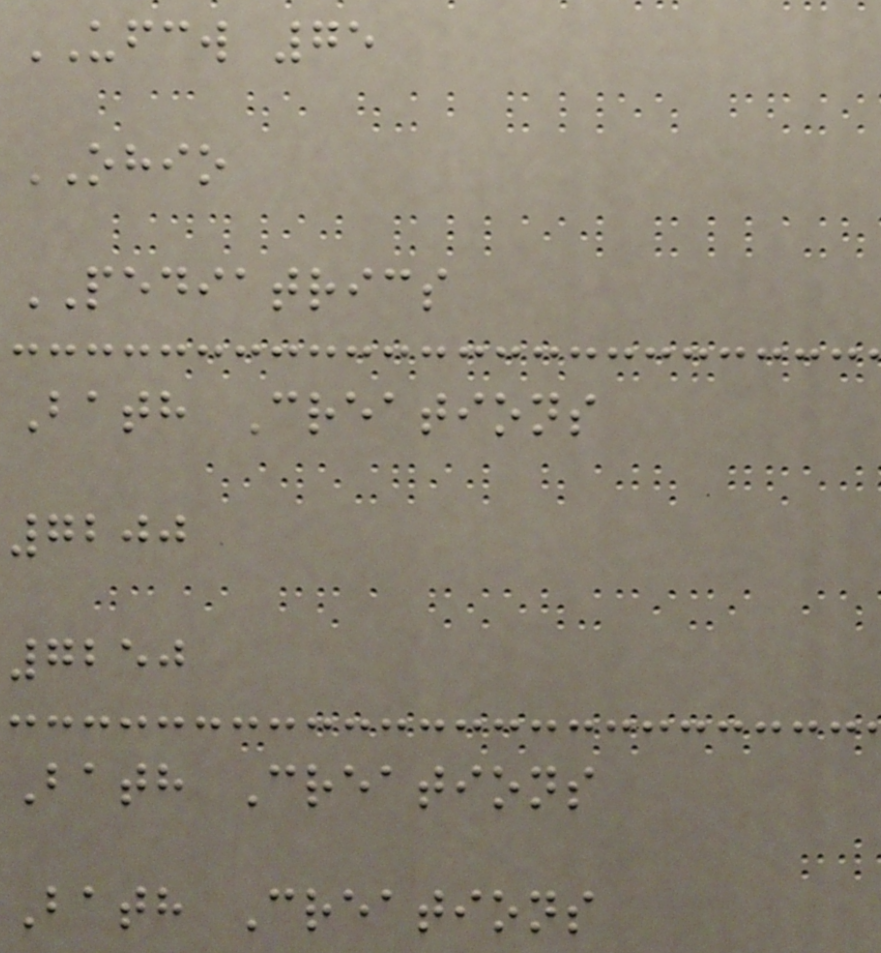UFCW 75
OHIO
PEDIATRICS
Bath Creations
7200
7250
Bath Creations
Bath Creations
